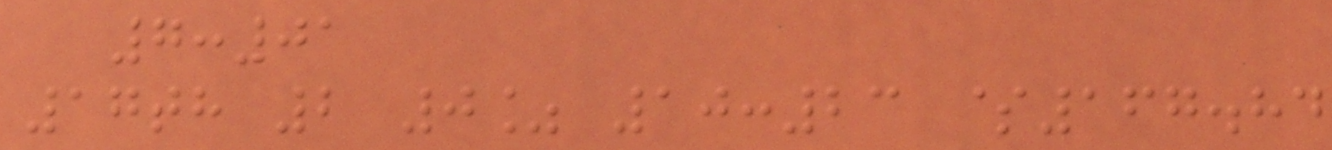7:01
17th 2 0% 10:23 $167.84
